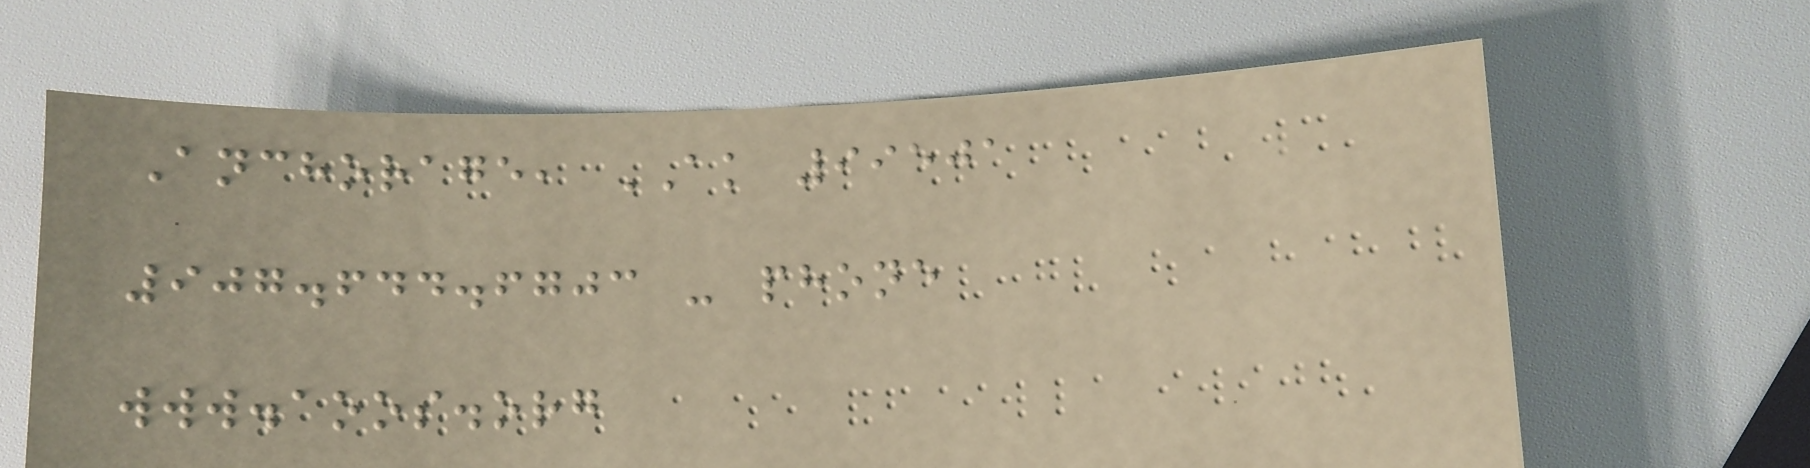Anchorage, AK 99501
907.644.6703 - phone
www.aoos.org
